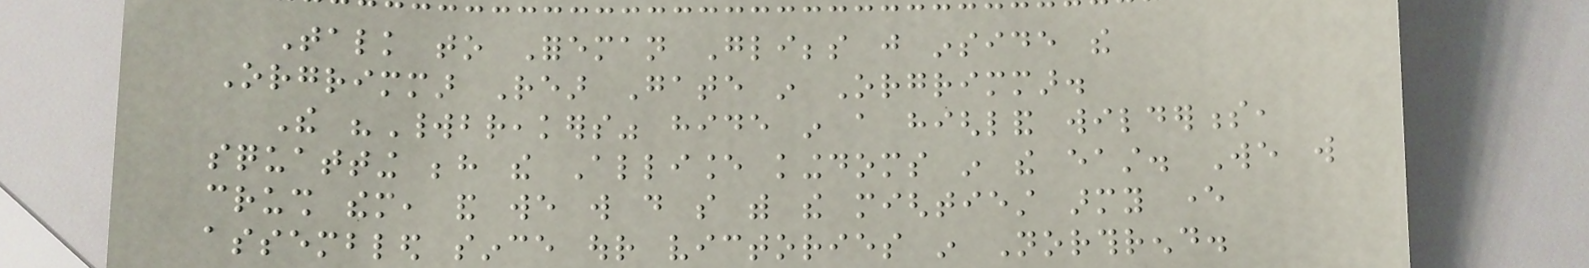Talk to Foreman Glibbs just inside the
Orgrimmar Rear Gate in Orgrimmar.
The "Worldbreakers" hide in a highland wilderness,
squatting behind the Alliance kingdoms in the east. We will
crush them, and we will do so with the mightiest army ever
assembled since our victories in Northrend.
